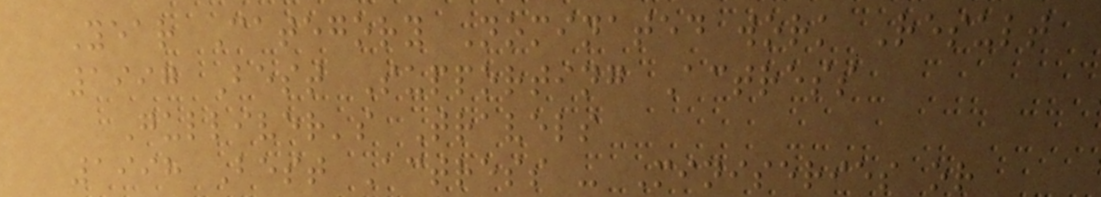Year Category Nominated work Result
1997 Best Supporting Actress
Gulliver's Travels
1998 Best Actress - Miniseries or
